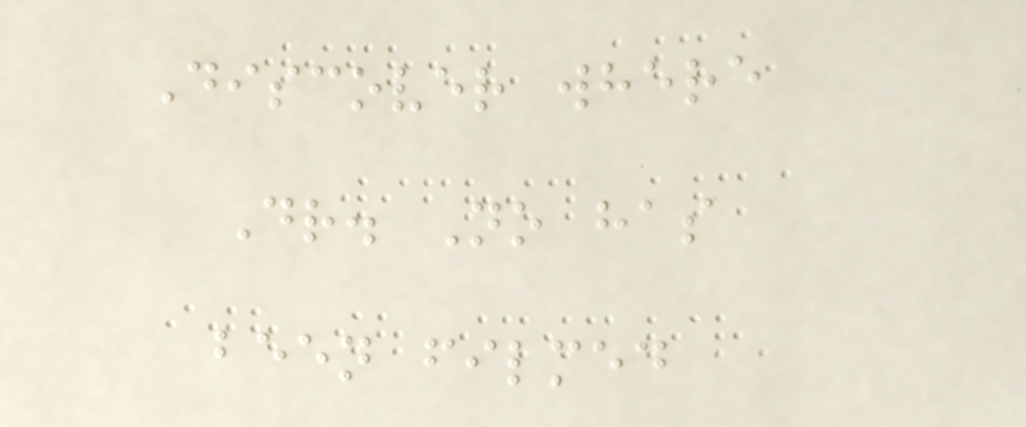Discover where
Dr. No has
been filmed
